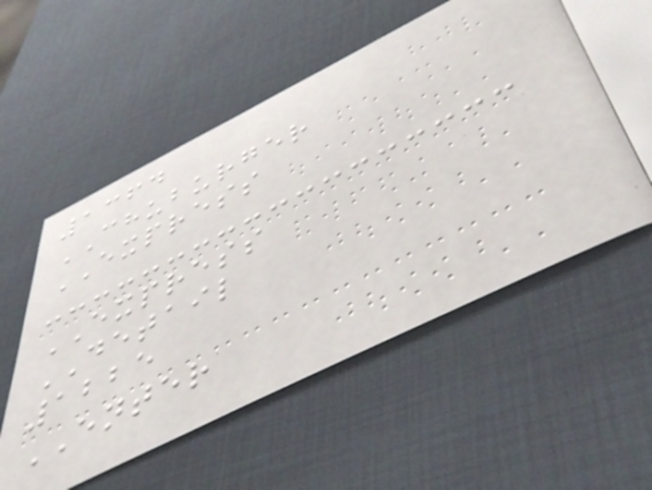1364
CHUBURGER
EXPRESS
EXPRESS
DETAIL
1225
ENTER
